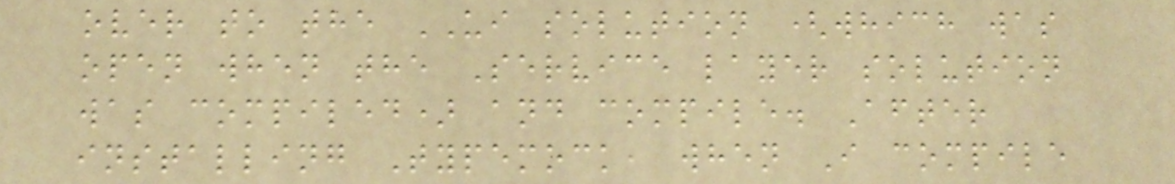over to the UI solution (which was
open when the Service layer solution
was compiled) and compile. After
installing Typemock, when I compile
